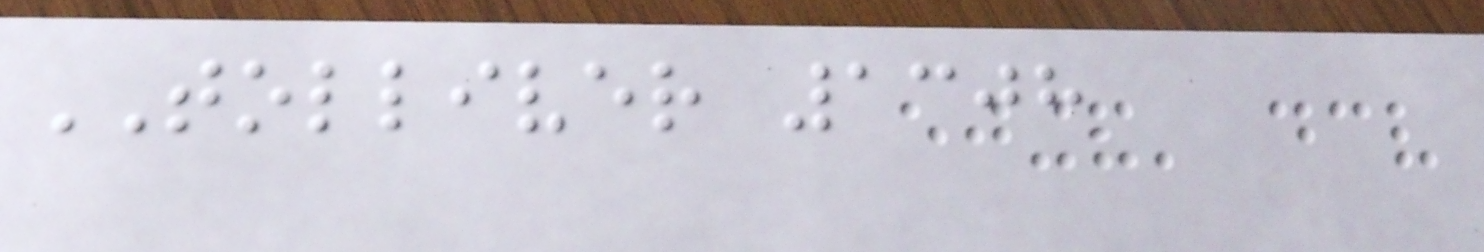TOLLIVER 1308
